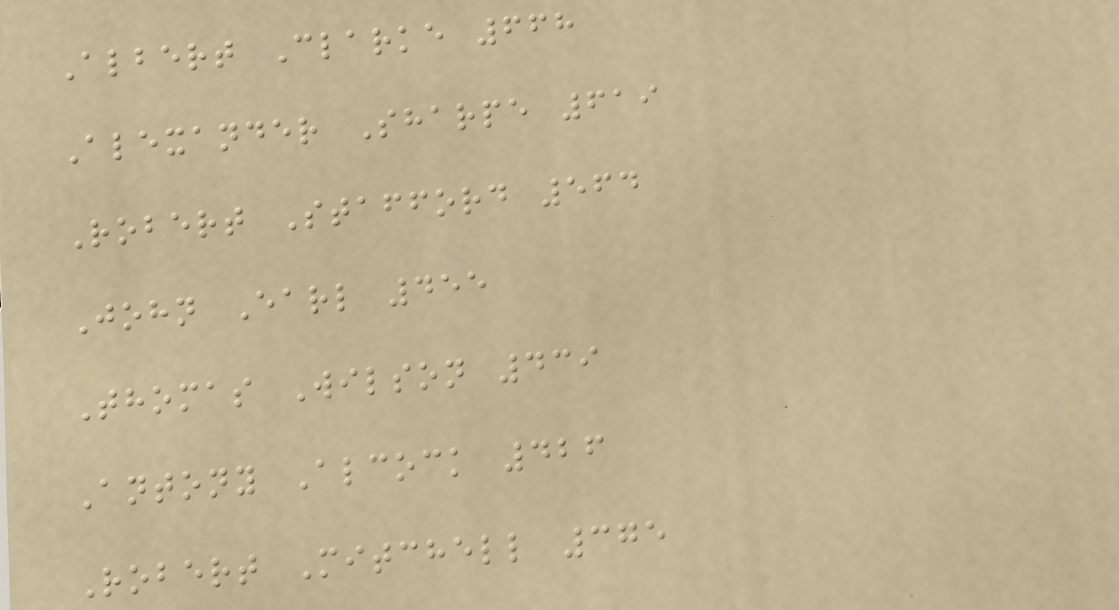Albert Clarke 668
Alexander Sharpe 619
Robert Stafford 564
John Earl 455
Thomas Wilson 439
Antony Alcock 426
Robert Mitchell 375
